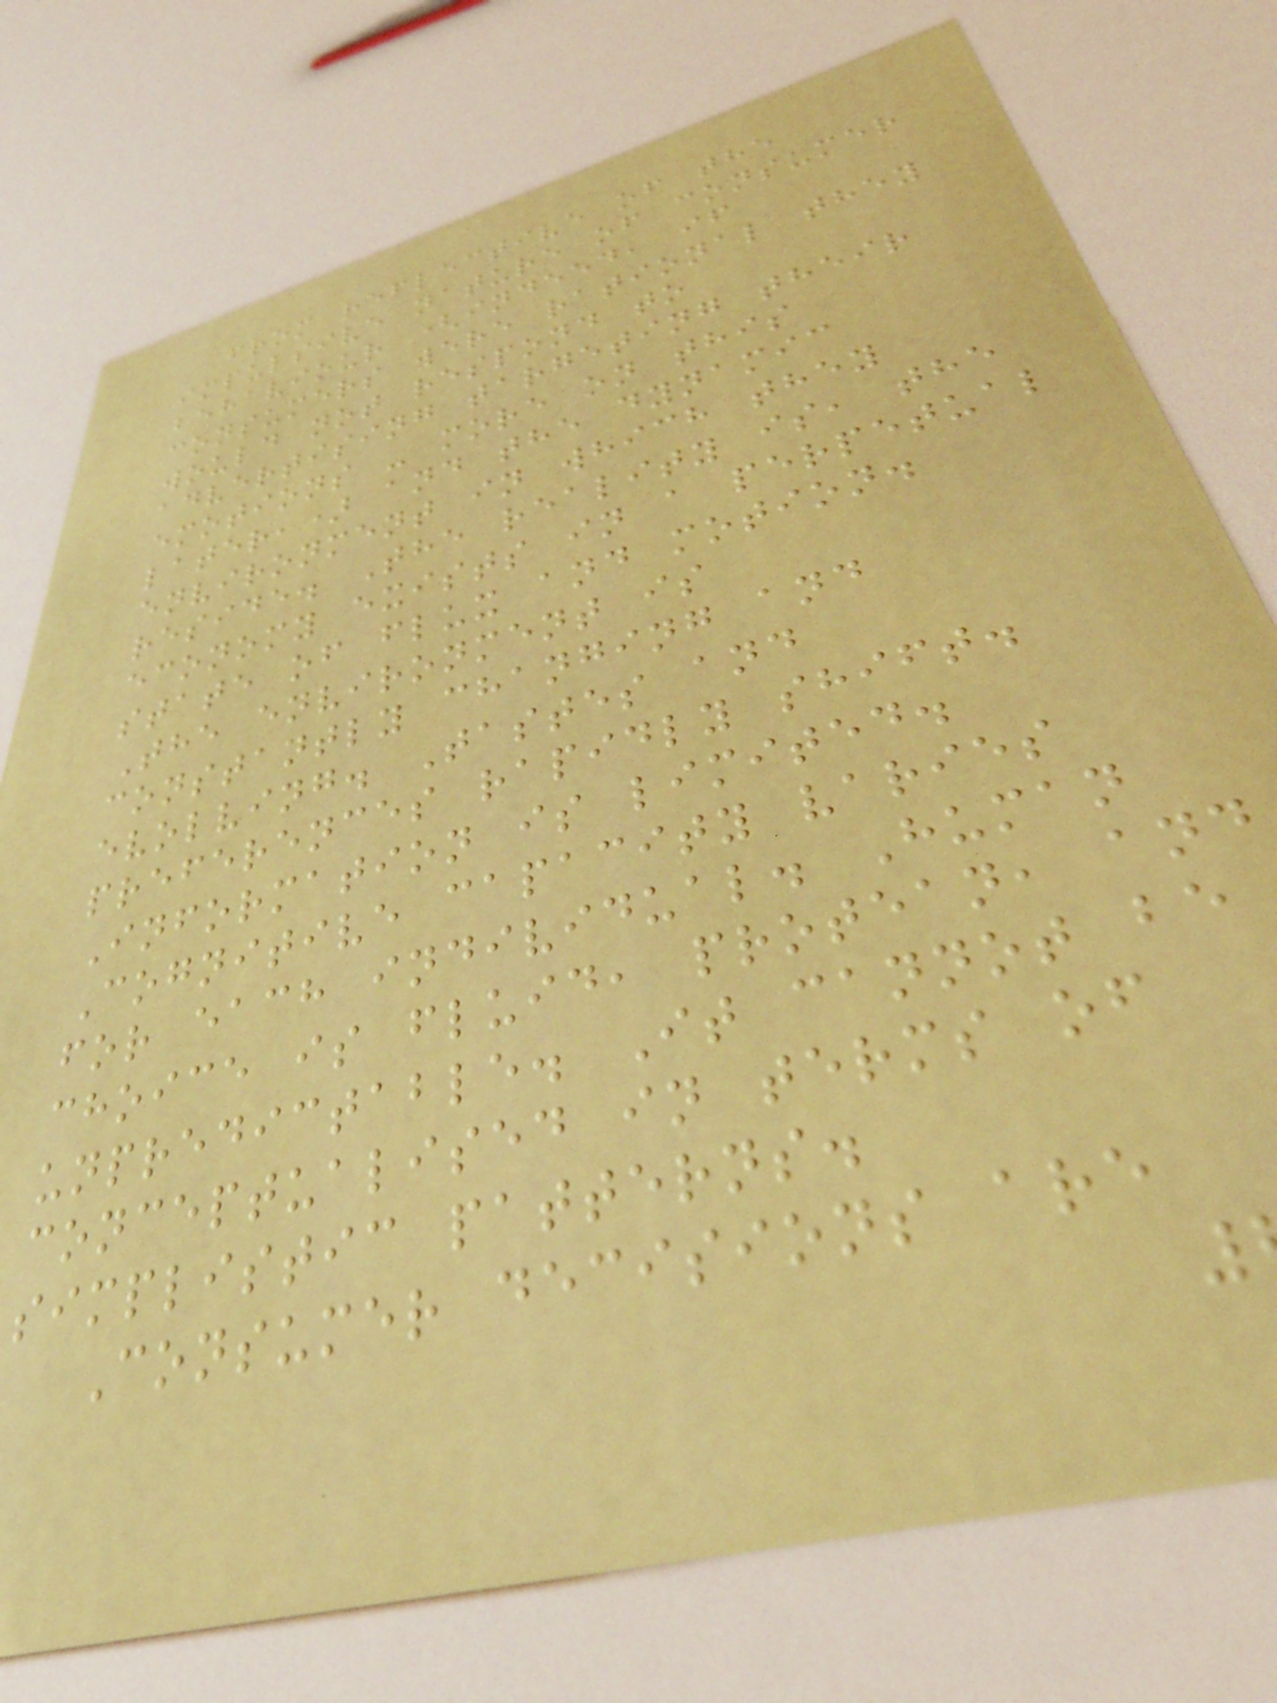from reflective of the
impulsive nature of consumer
behaviour (indeed, if
consumers were rational they
would not respond to
advertising targeting their
emotions - more on this
later,) and the dynamic
environment in which they
reside. The reality is, the
economy exists in a perpetual
state of flux and motion.
The environment is
constantly changing and
evolving. Tastes and
preferences rapidly shift.
Information is limited.
Cognitive capacity varies
for each individual. Human
choice is fluid, protean, and
unpredictable. It cannot be
conceptualised in terms of
simplistic patterns.
Consumer decisions are
